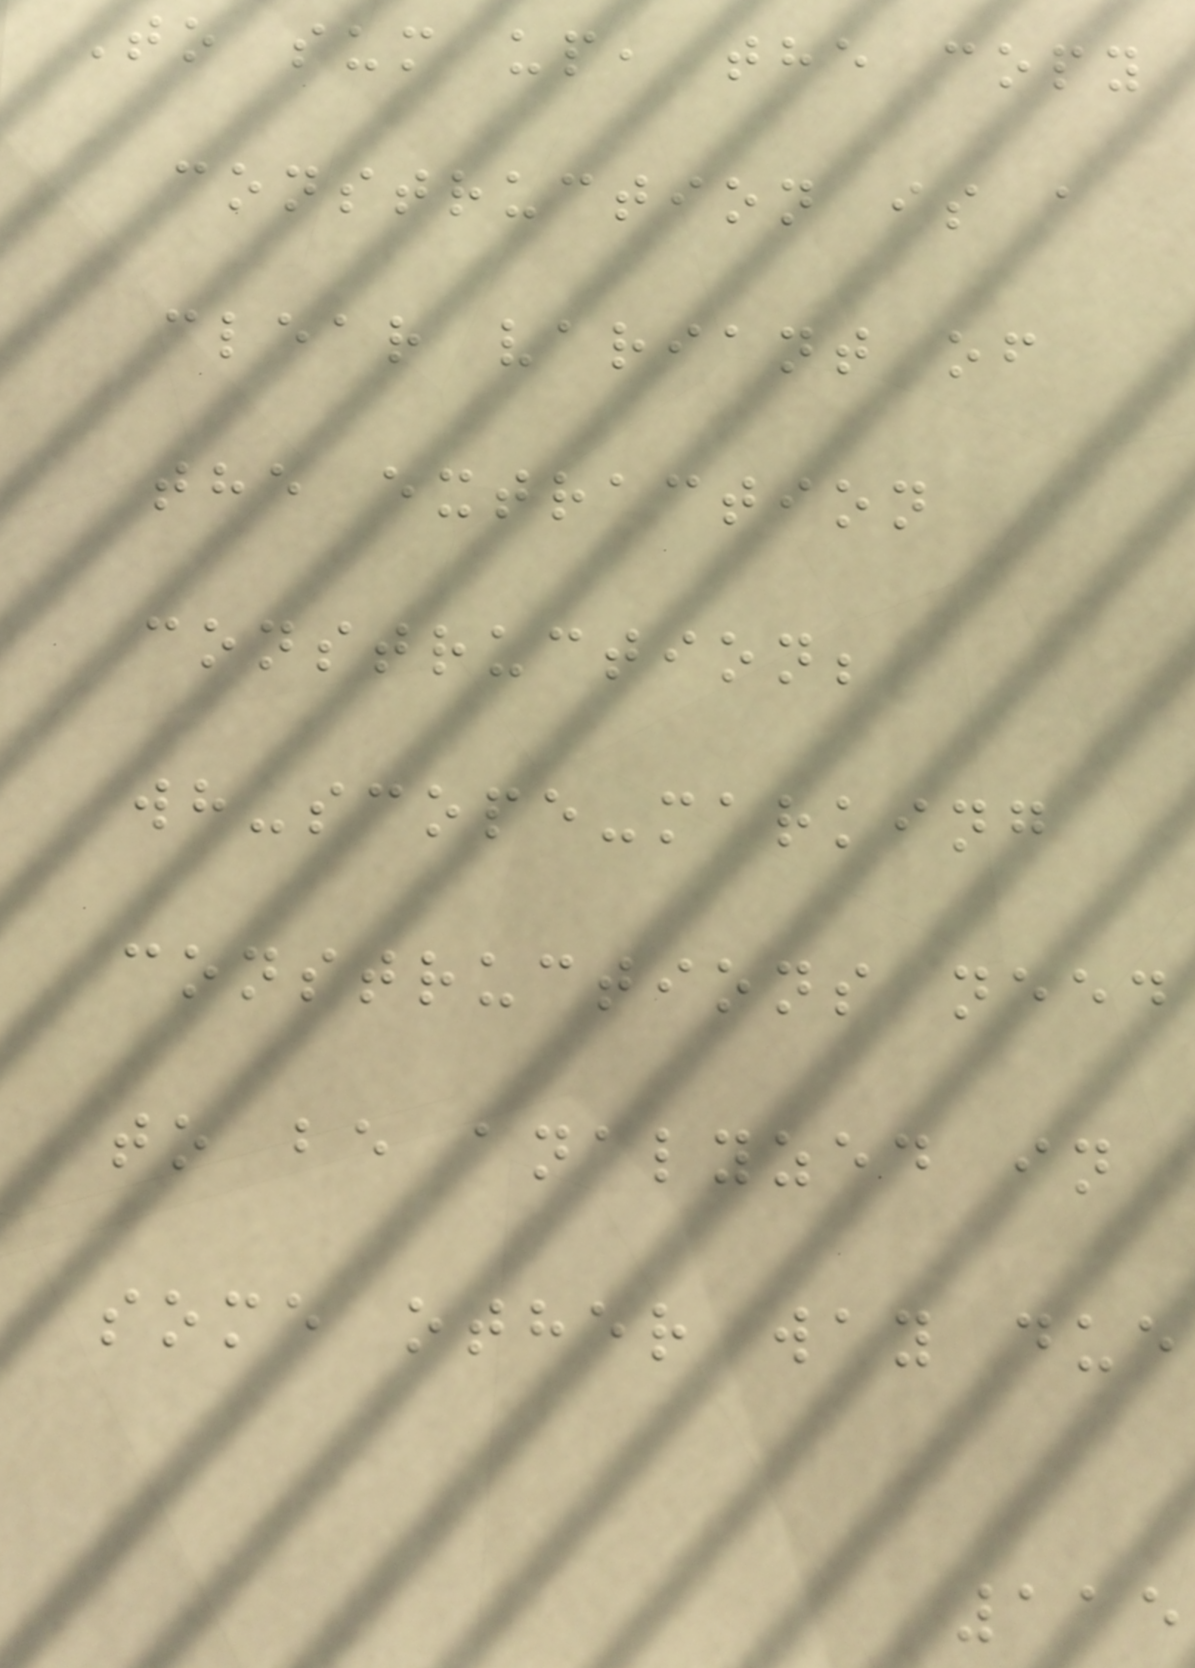To sum up, the copy
construction is a
clear variant of
the extraction
construction;
wh-scope-marking
constructions need
to be analyzed in
some other way due
115
